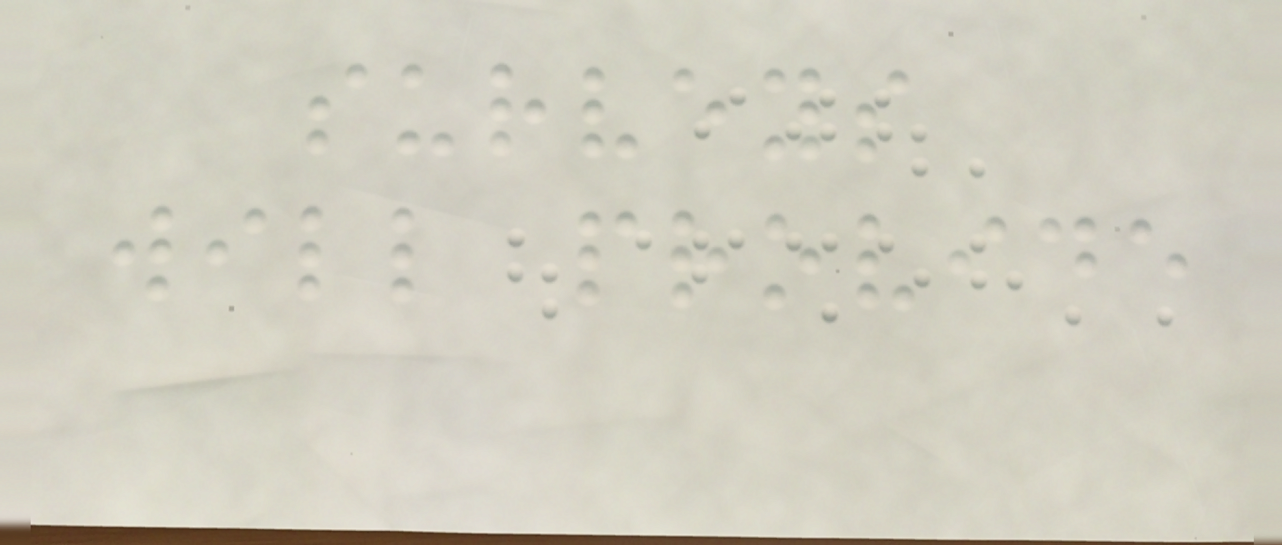surveys
will provide
